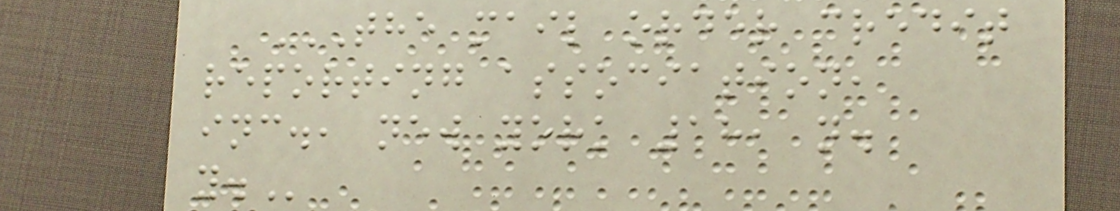THE MAIL ORDER CREDIT
REPORTING ASSOCIATION,
INC., NEW YORK 18, N.
Y.
